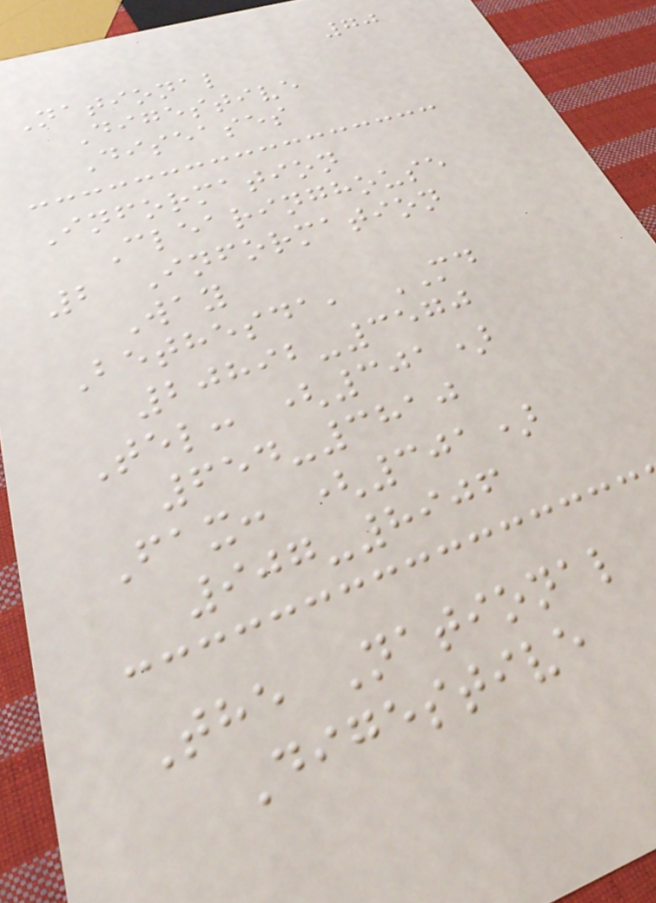70
National
Digestive
Diseases
Information
Clearinghouse
2 Information
Way
Bethesda, MD
20892-3570
Tel: (301)
654-3810
Fax: (301)
907-8906
The National
Digestive
